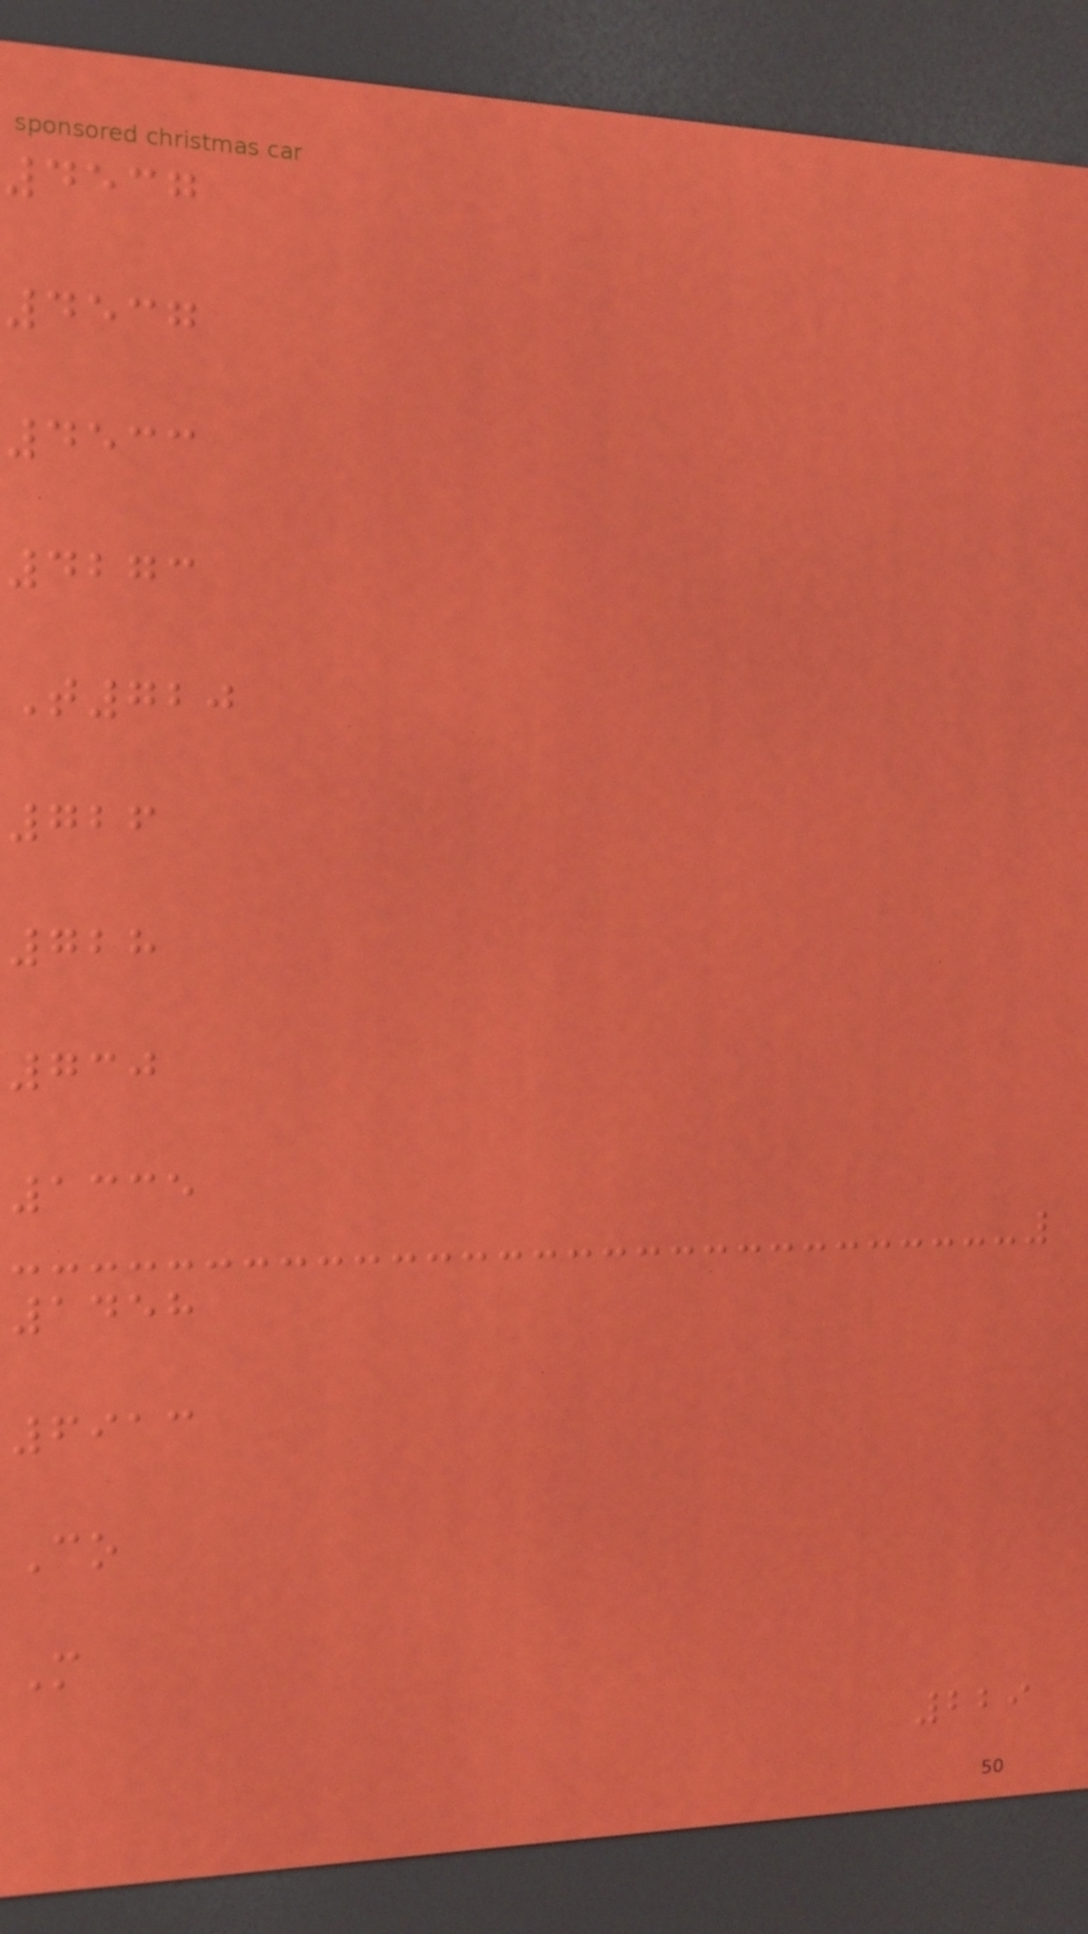4537
4537
4533
4273
T720
726
728
730
1335
1458
6913
Co
M
229
